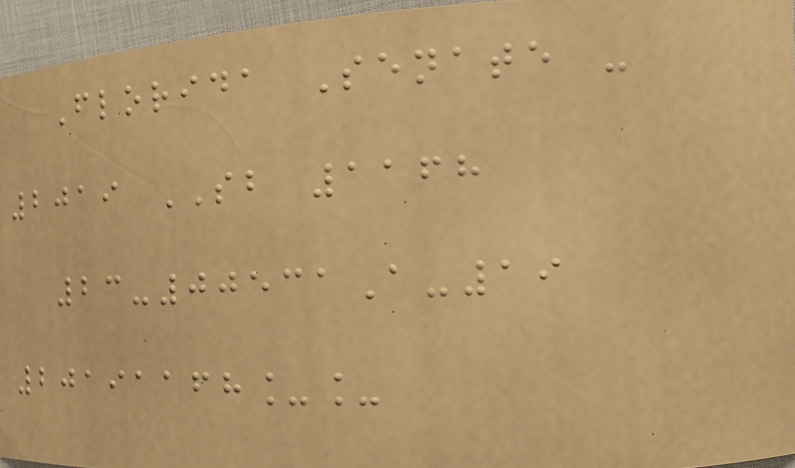Florida Senate -
2019 SB 1168
23-00531A-19
20191168__
